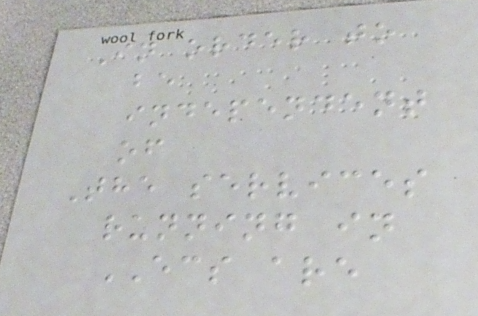In order to
be
independent
of
The services
running in
ECS are
